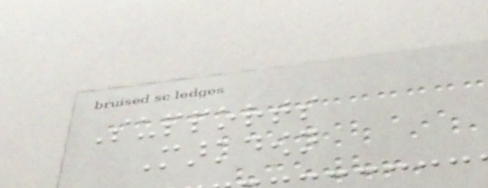Supports
Markdown
